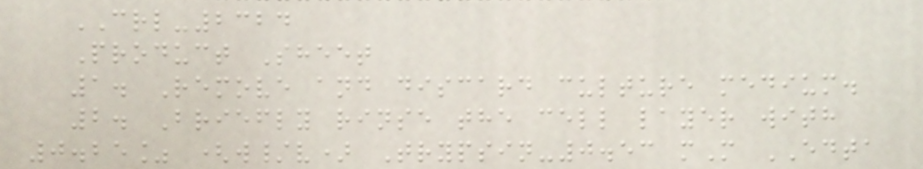CRL-2324
Product Sheet
1. Remove and discard culture medium.
2. Briefly rinse the cell layer with
0.25% (w/v) Trypsin-0.53 mM EDTA
